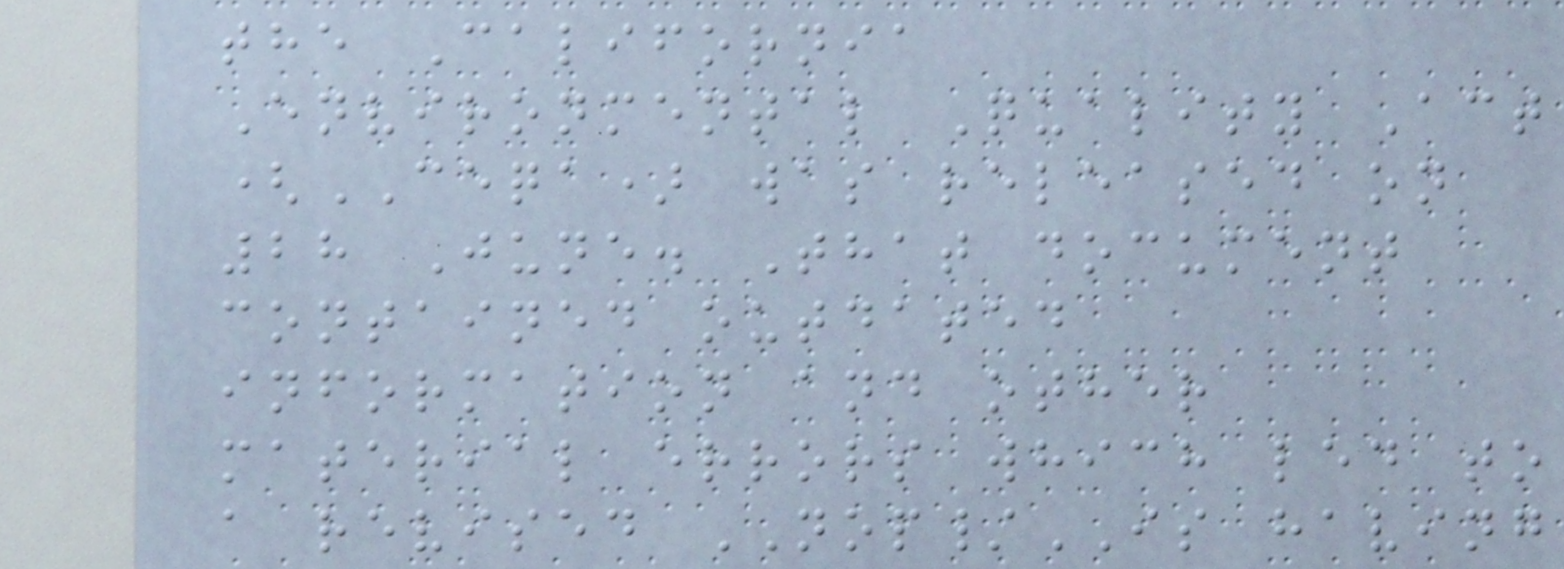the California
Environmental Quality Act
(CEQA) was released on
28 June. That document
contained outdated
information and other
material errors which led to
a revised NOP/IS having
